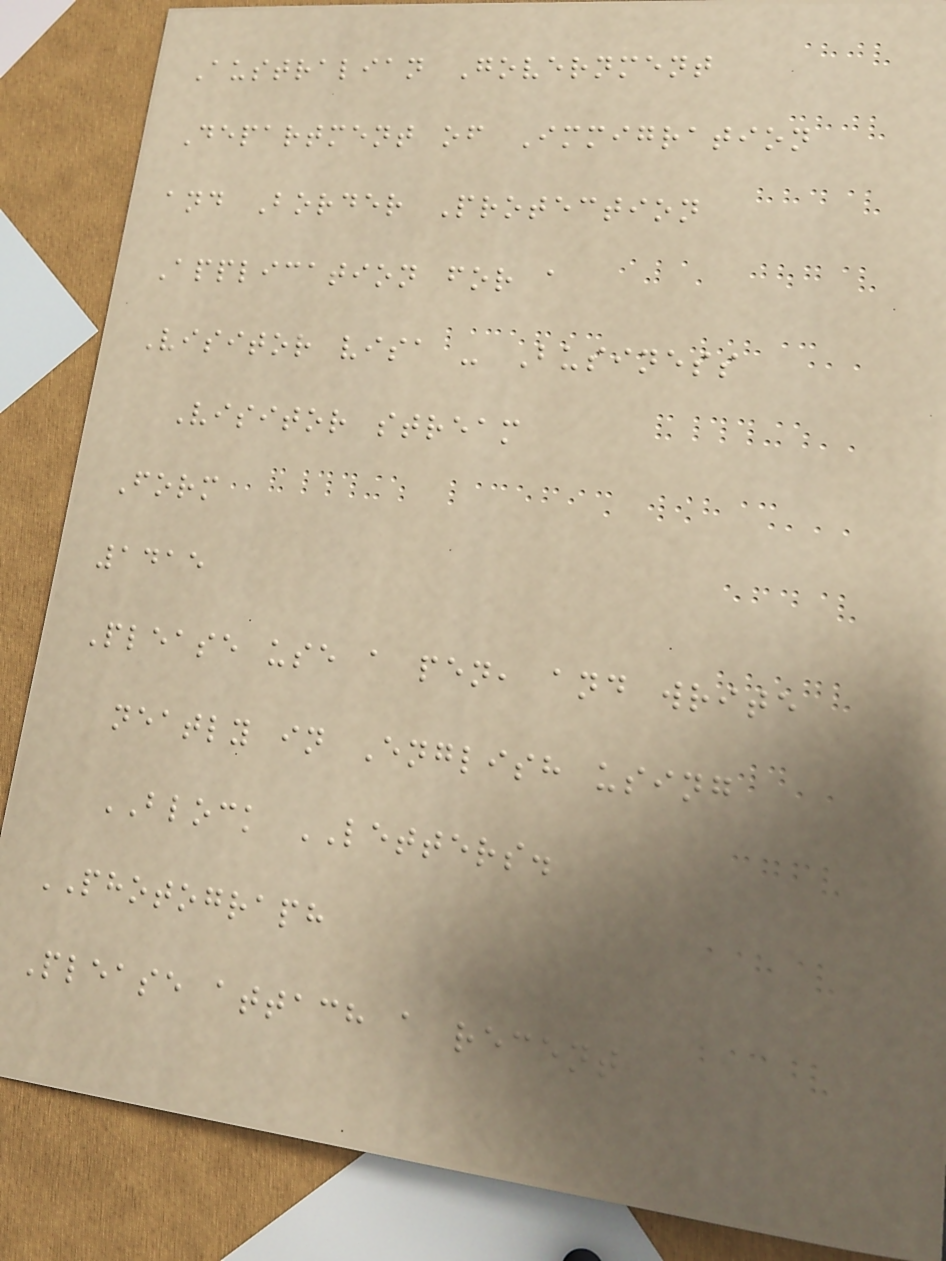Australian Government
Department of Immigration
and Border Protection
Application for a
Visitor visa - Business
Visitor stream
Form
1415
Please use a pen, and write
neatly in English using
BLOCK LETTERS.
PHOTOGRAPH
Please attach a recent
